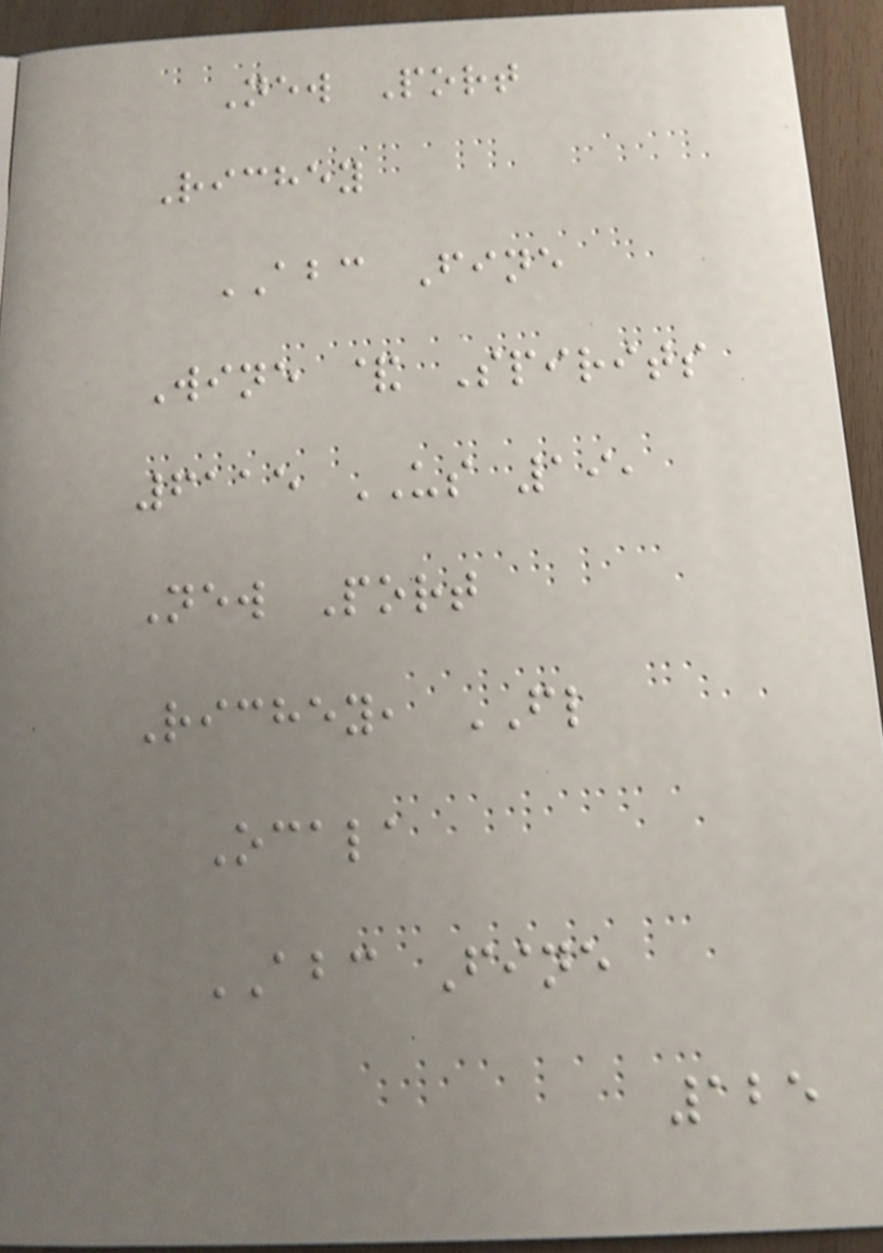New Port
Richey
ABC Fine
Wine & Spirits
6115 US 19,
New Port
Richey, FL
Ocala
ABC Fine
125
